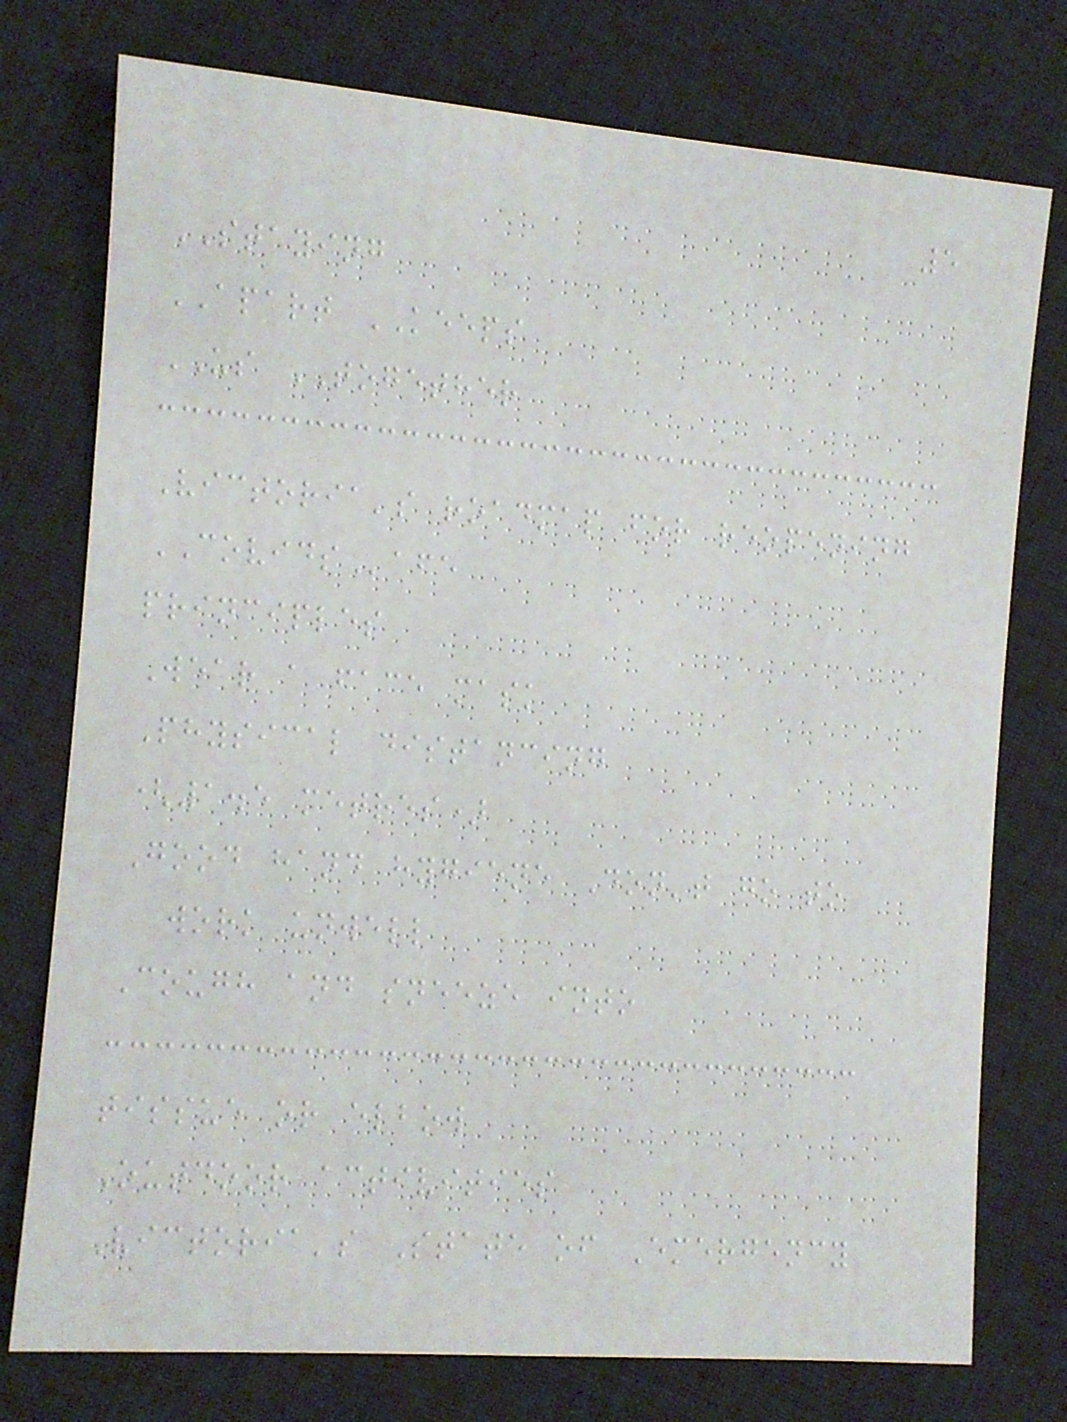5
STAYING
APART KEEPS
US TOGETHER
Victoria's roadmap for reopening
COVIDSafe
principles
Wear a face mask
Physical distancing
(1.5 metres)
Good hand hygiene Don't go to
work unwell
Cough and sneeze into
tissue or elbow
Outdoor activities
Victoria's State of Emergency
